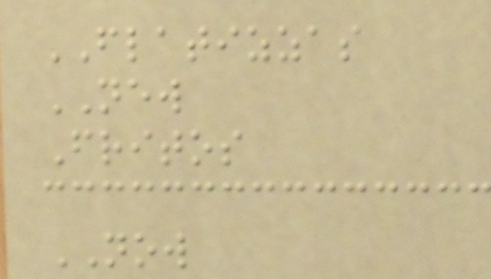FLATIZZAS
NEW
Fritos
NOW
